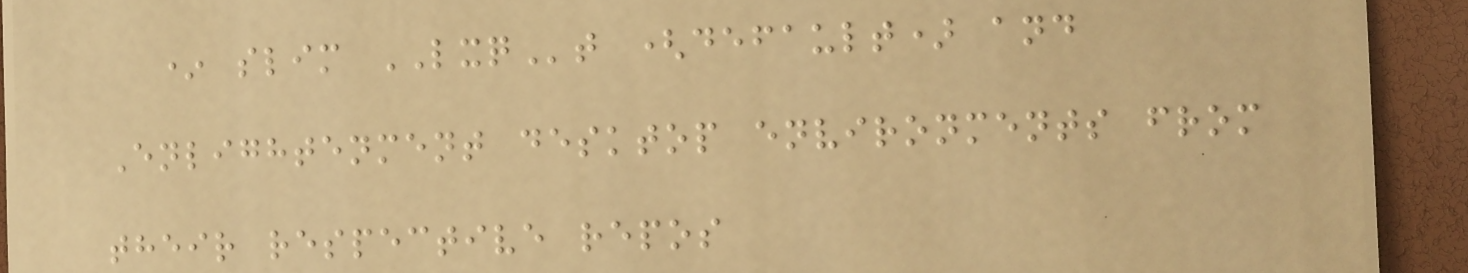* slim LXQt (default) and
Enlightenment desktop environments from
their respective repos
